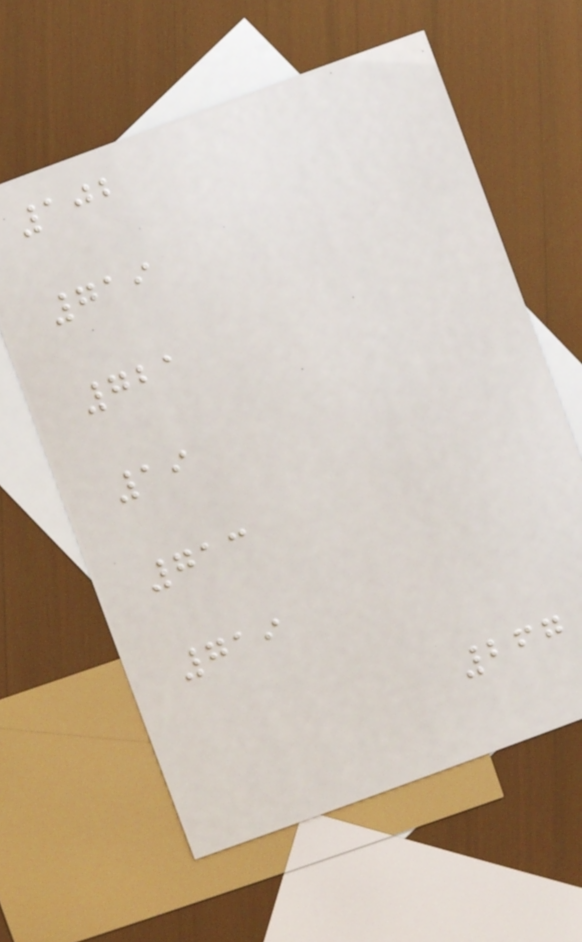102
719
721
19
713
719
267
